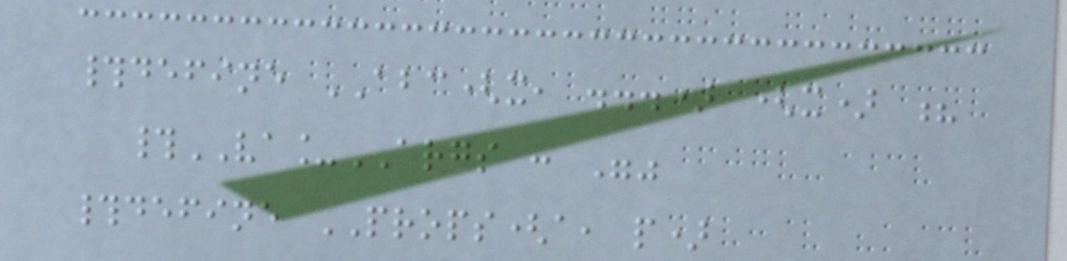#define ABC(x, ...) (x) ?
#VA_ARGS : ""
#define PROPS(a, p)
